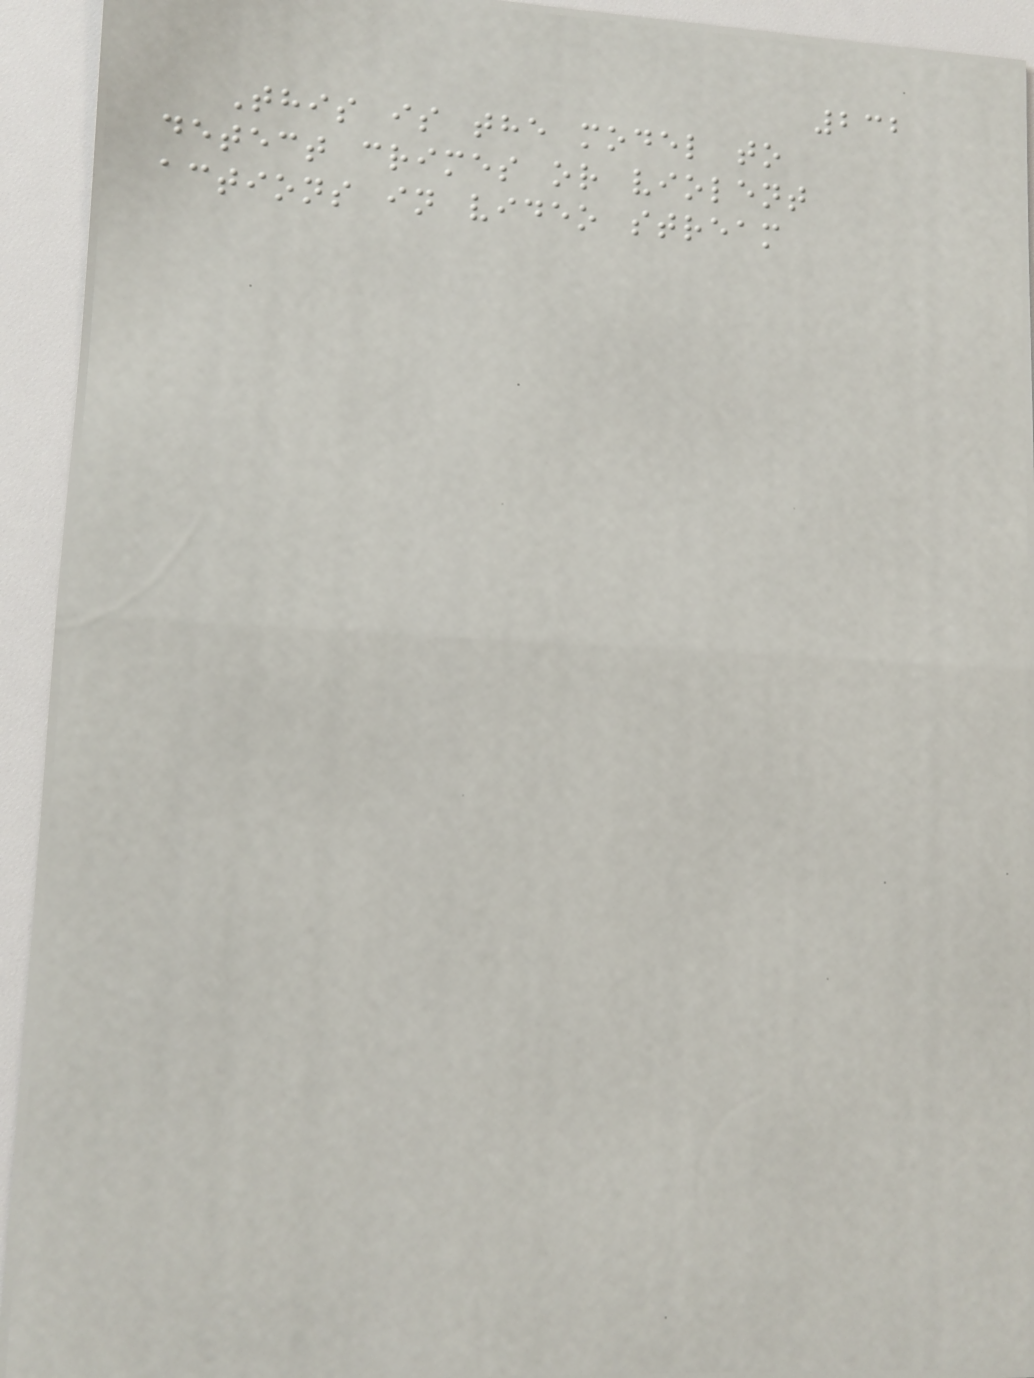232
This is the model to
detect crimes or violent
actions in video stream
